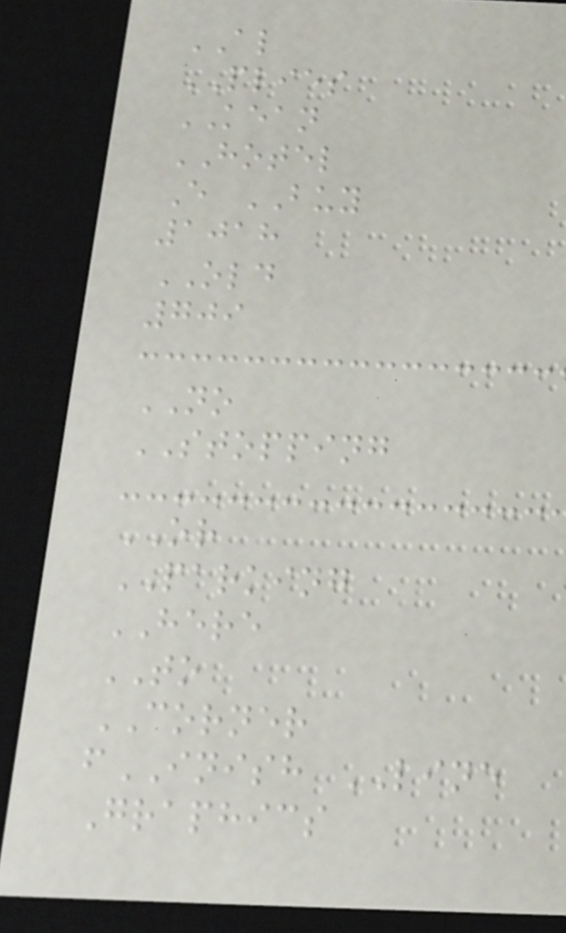AL
PLIES
KEAN
HOTEL
E BUY
1018
OLD
709
NO
STOPPING
OR
PARKING
HERE
TO
CORNER
fINISH LINE
Graphics
